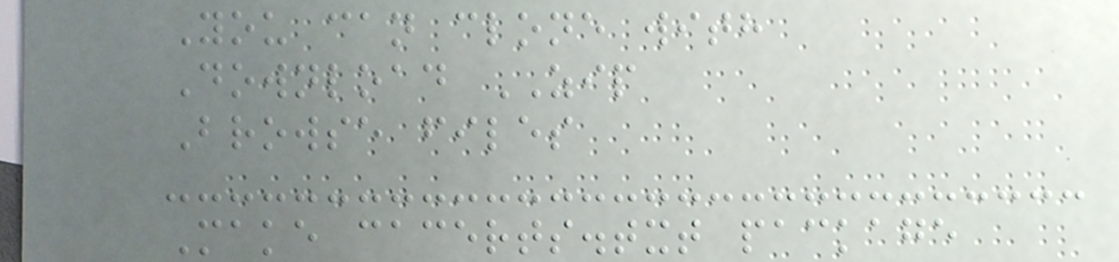You can clone with
Download ZIP
Browse files
Make cacerts.txt package
